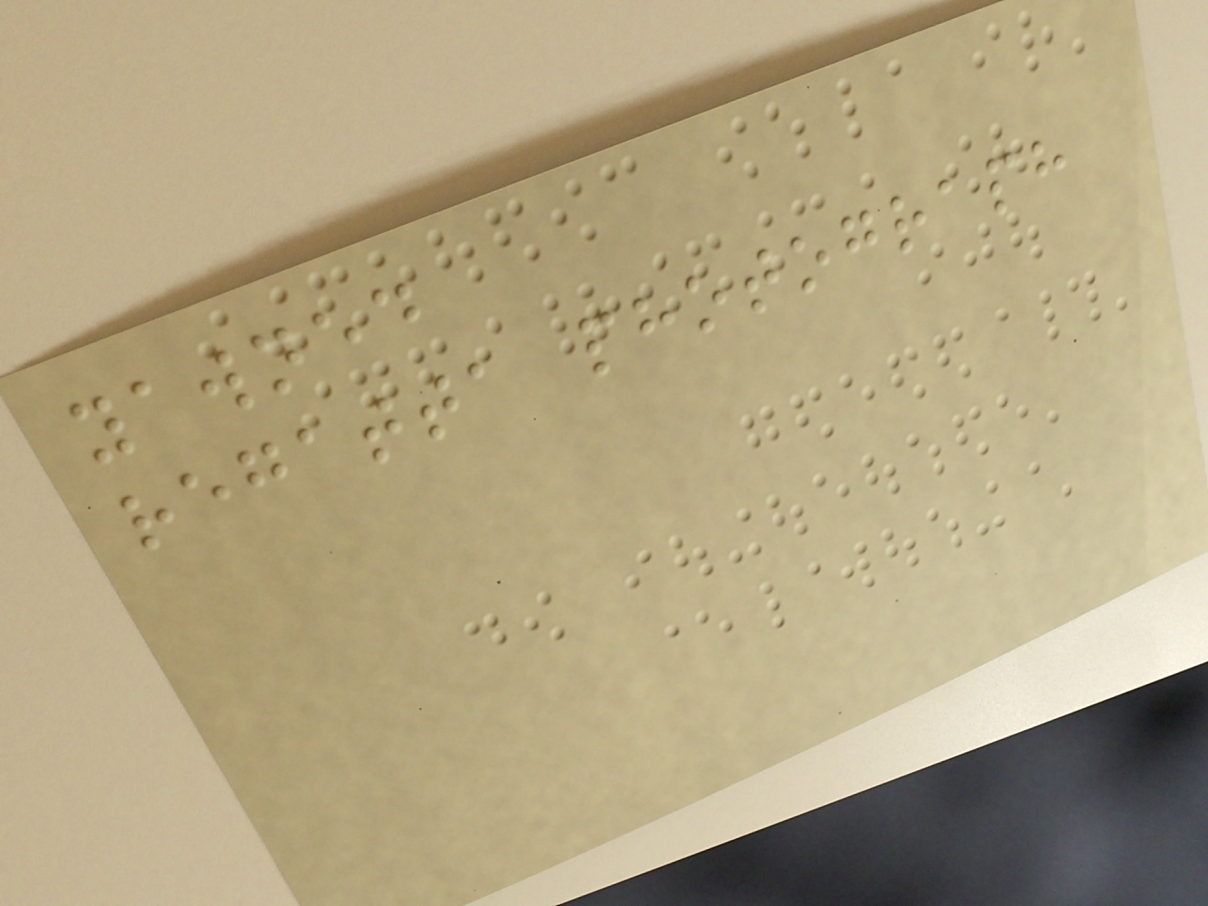yawned
regatta photograph
